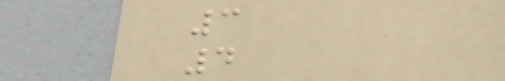3
4
